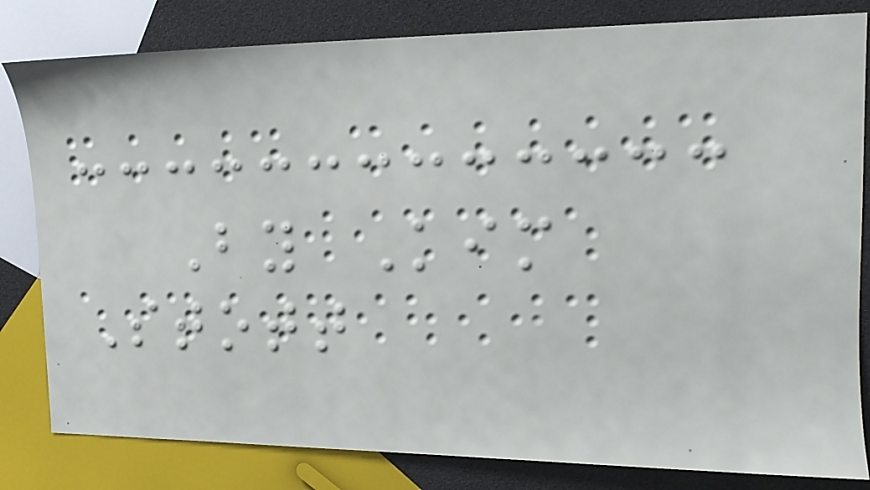By Kim
Stott
